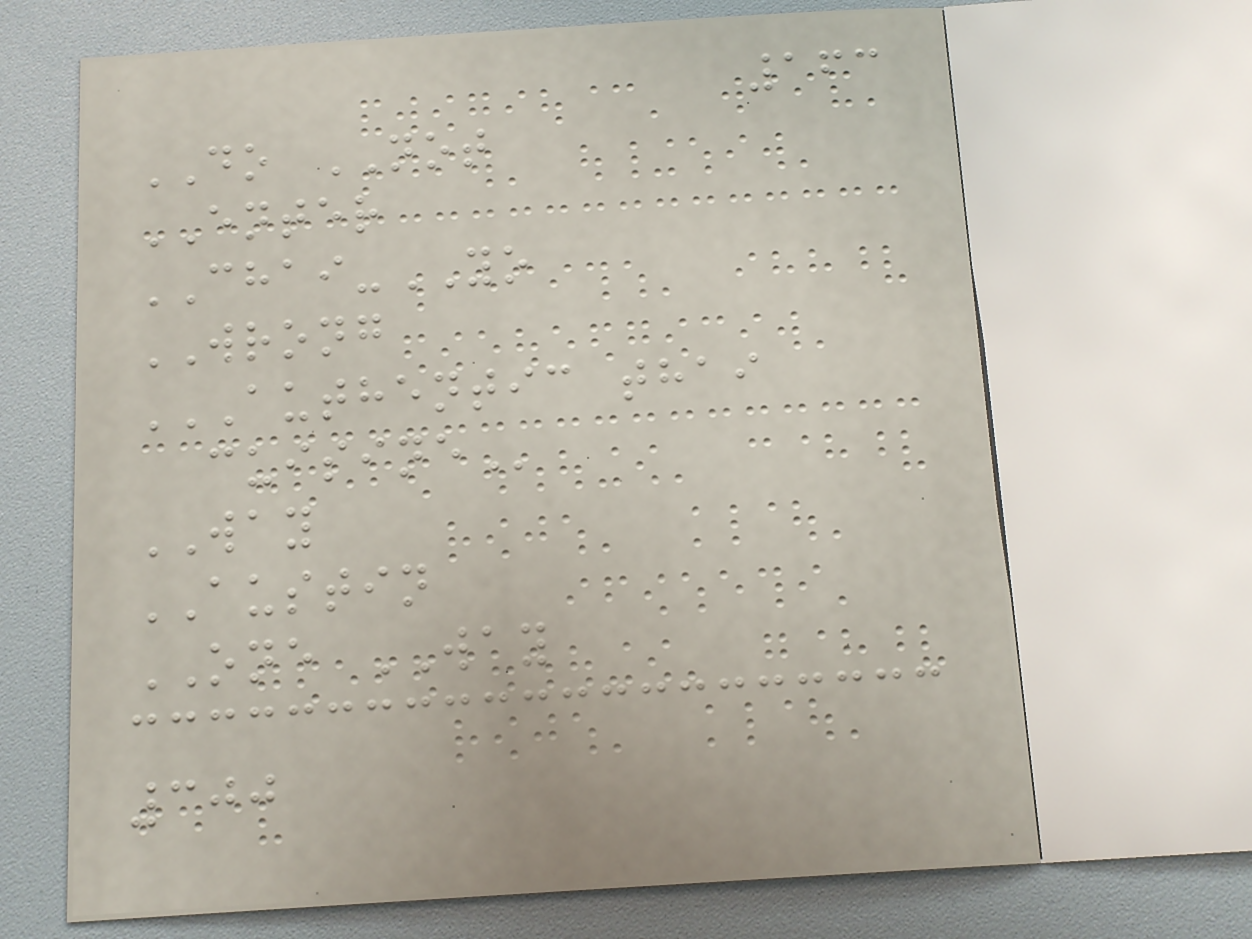163
DO NOT
ENTER
CHAI-YO
WRONG
AUTHENTIC THAI
CUISINE
WAY
AUSTIN
ONE WAY
300
